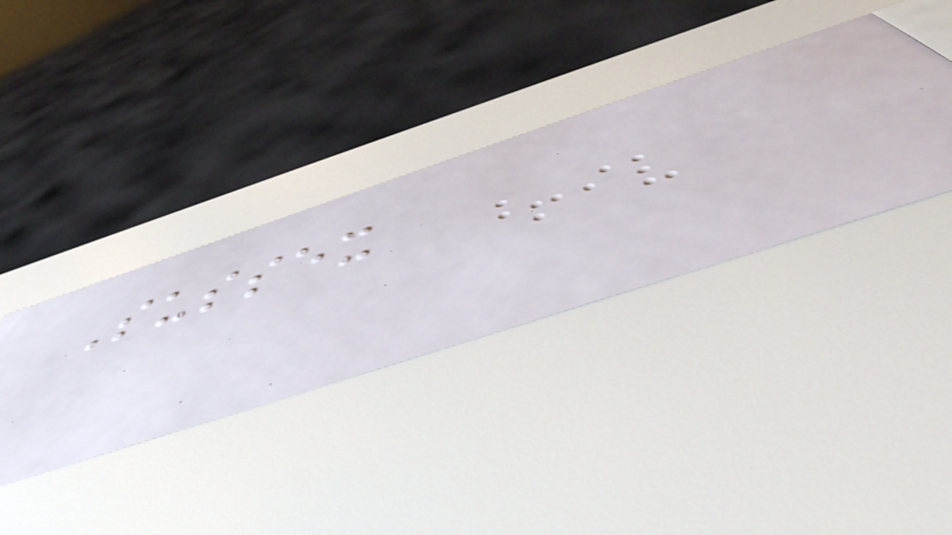Sussex
